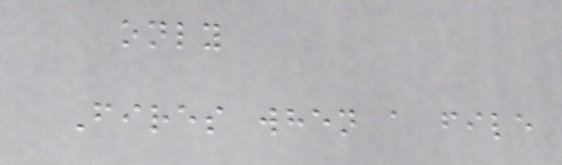only
Fires when a file
